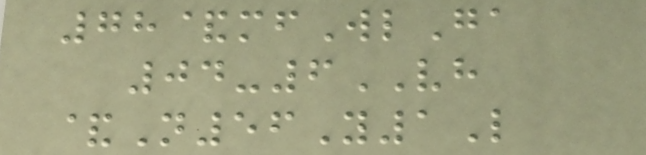78&mfWlGa
04-6VH
&N56Y1L
